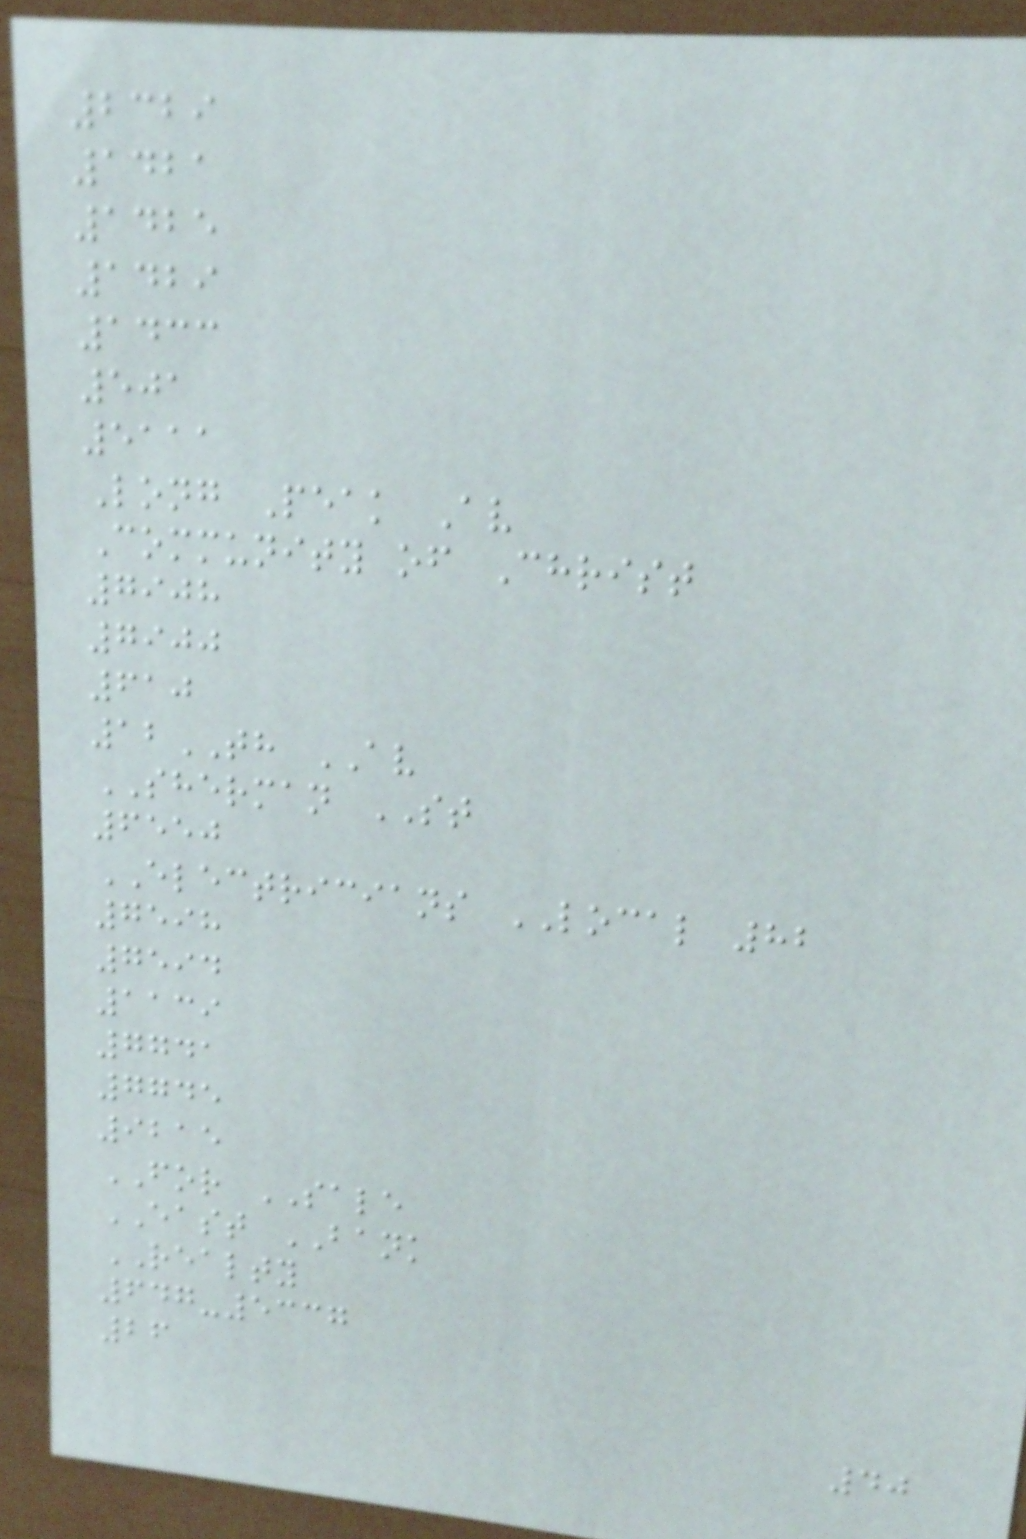2329
1421
1425
1429
1433
501
5111
Long Peak Av
Community of Christ
7908
7900
610
12TH AV
SHERMAN ST
6550
ELECTRICIANS LOCAL 82
7598
7594
1139
7741
7745
9215
FOR SALE
EAST BANK
REALTY
647-5337
26
40
